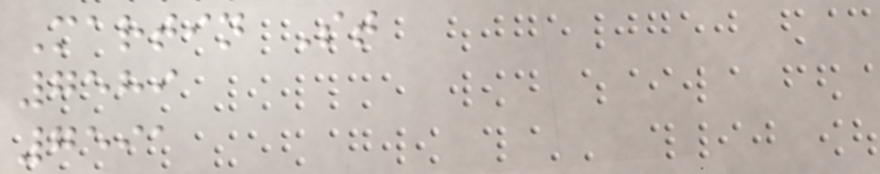Martin St
7589
7591
